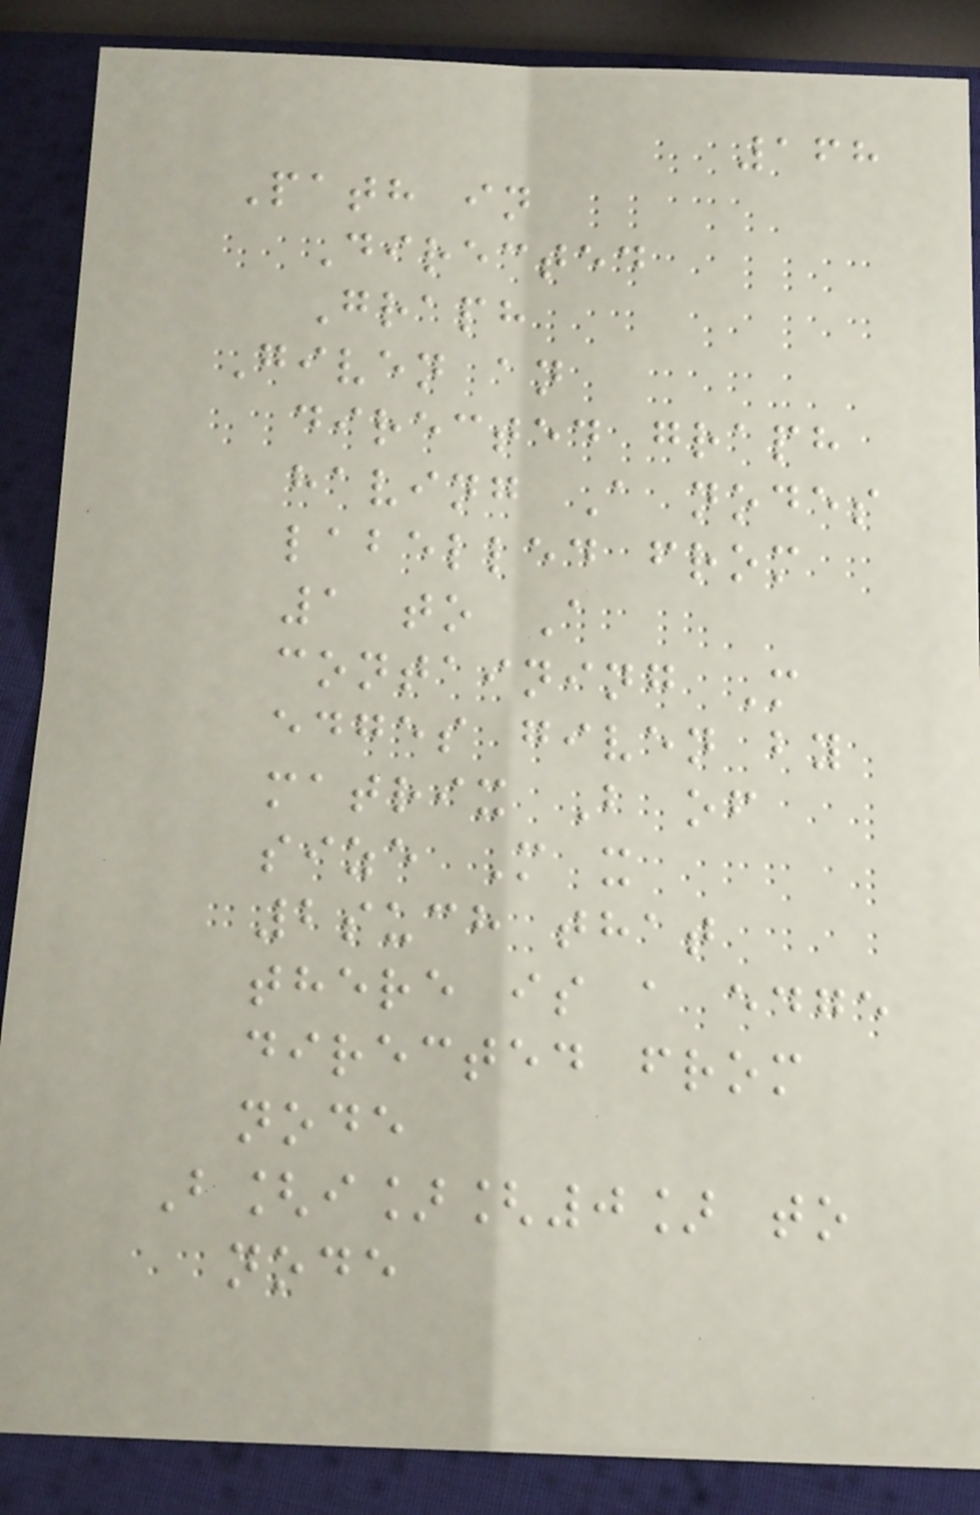168
Path in
Directed
Graph
Given an
directed graph
having A nodes
labelled from
1 to A
containing M
edges given by
matrix B of
size M x
2such that
there is a edge
directed from
node
B[i][0] to
node
